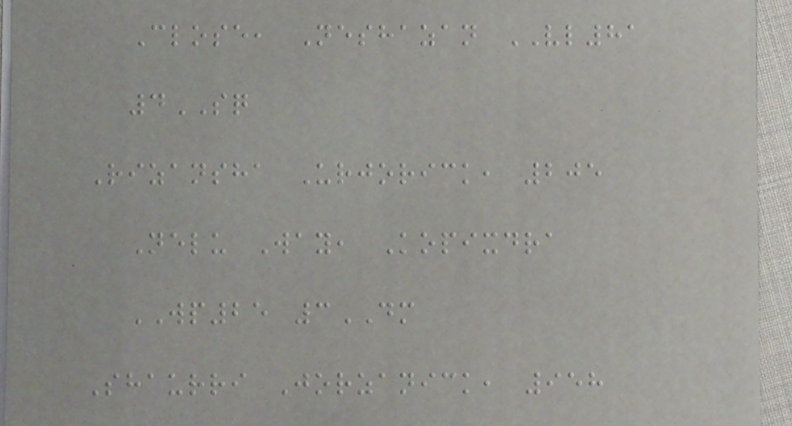Close, Neshazan VL81
4SQ
Rizansha Urjorick, 205
Nelu Way, Kopixdra
WP25 3DM
Shaurri Jorzanick, 958
